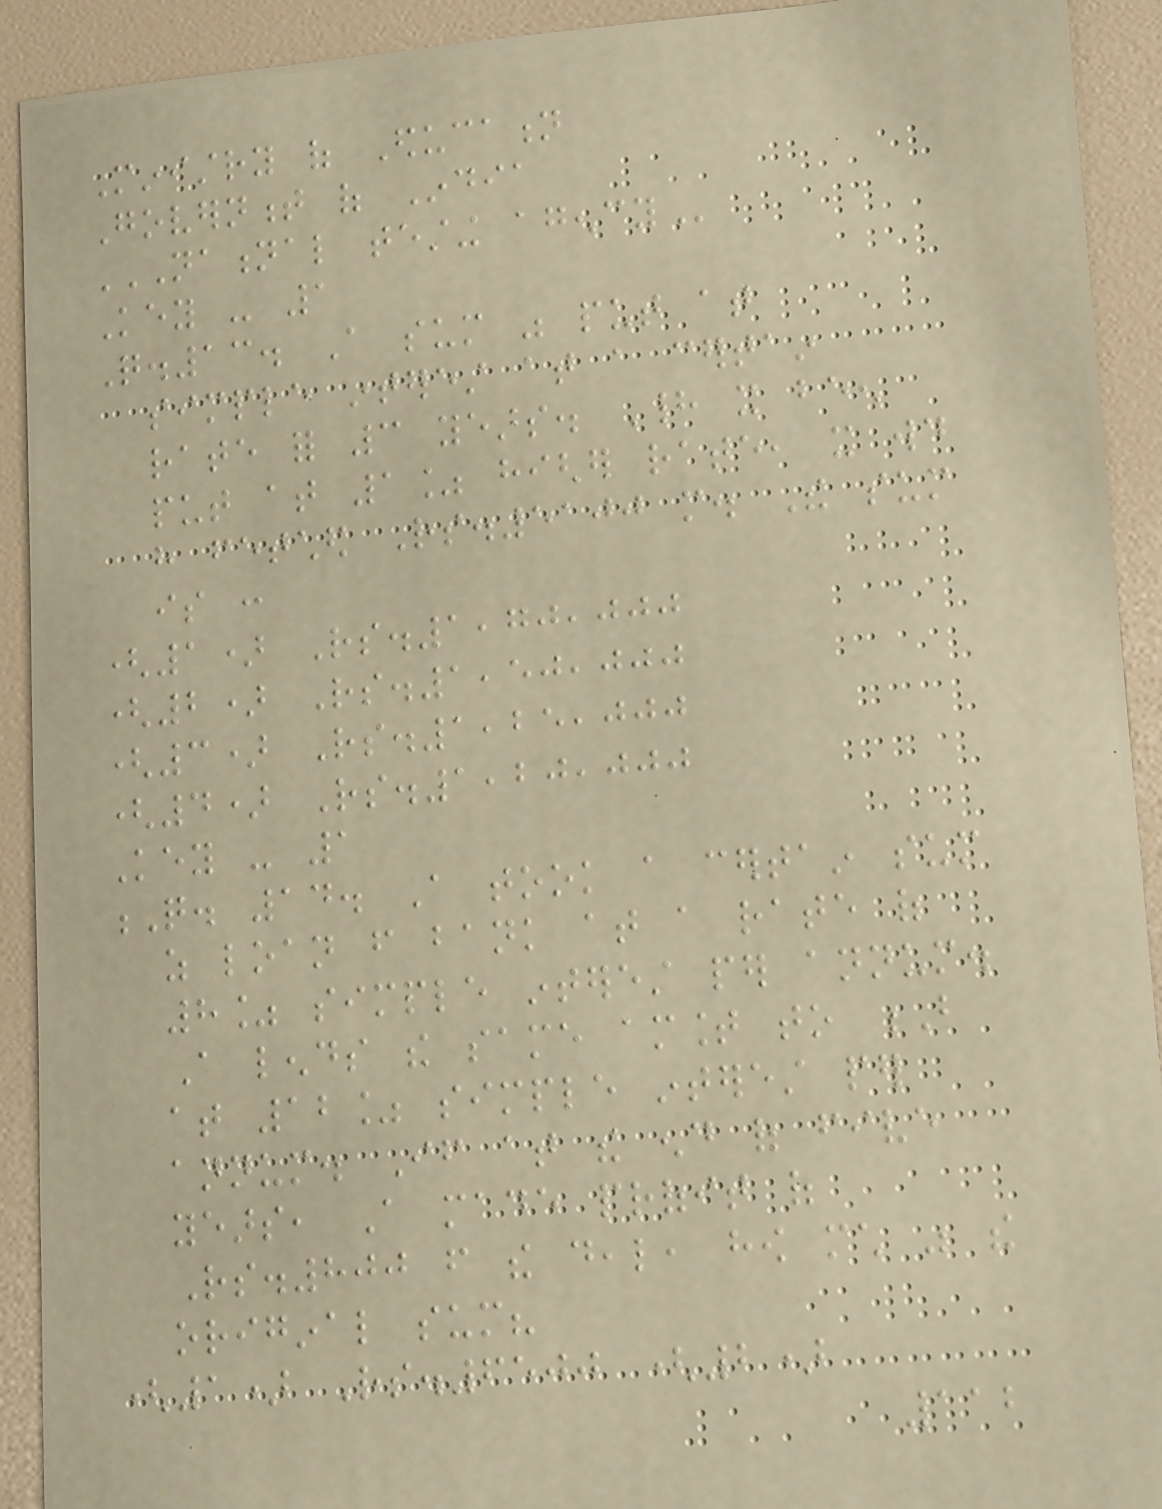Ministry of Education
Government of India
NATIONAL TESTING AGENCY
Key - 1
Q.13. A sum was put at
simple interest at a certain
rate for 3 years. Had it been
put at 1% higher rate, it would
have fetched Rs.5100 more. The sum
is :
(1) Rs.1,70,000
(2) Rs.1,50,000
(3) Rs.1,25,000
(4) Rs.1,20,000
Key - 1
Q. 14. A took a certain sum
as loan from bank at a rate of
8% simple interest per annum.
A lends the same amount to B
at 12% simple interest per
annum. If at the end of five
years, A made profit of
Rs.800 from the deal, how much was the
original sum?
(1) Rs.6500 (2)
112
